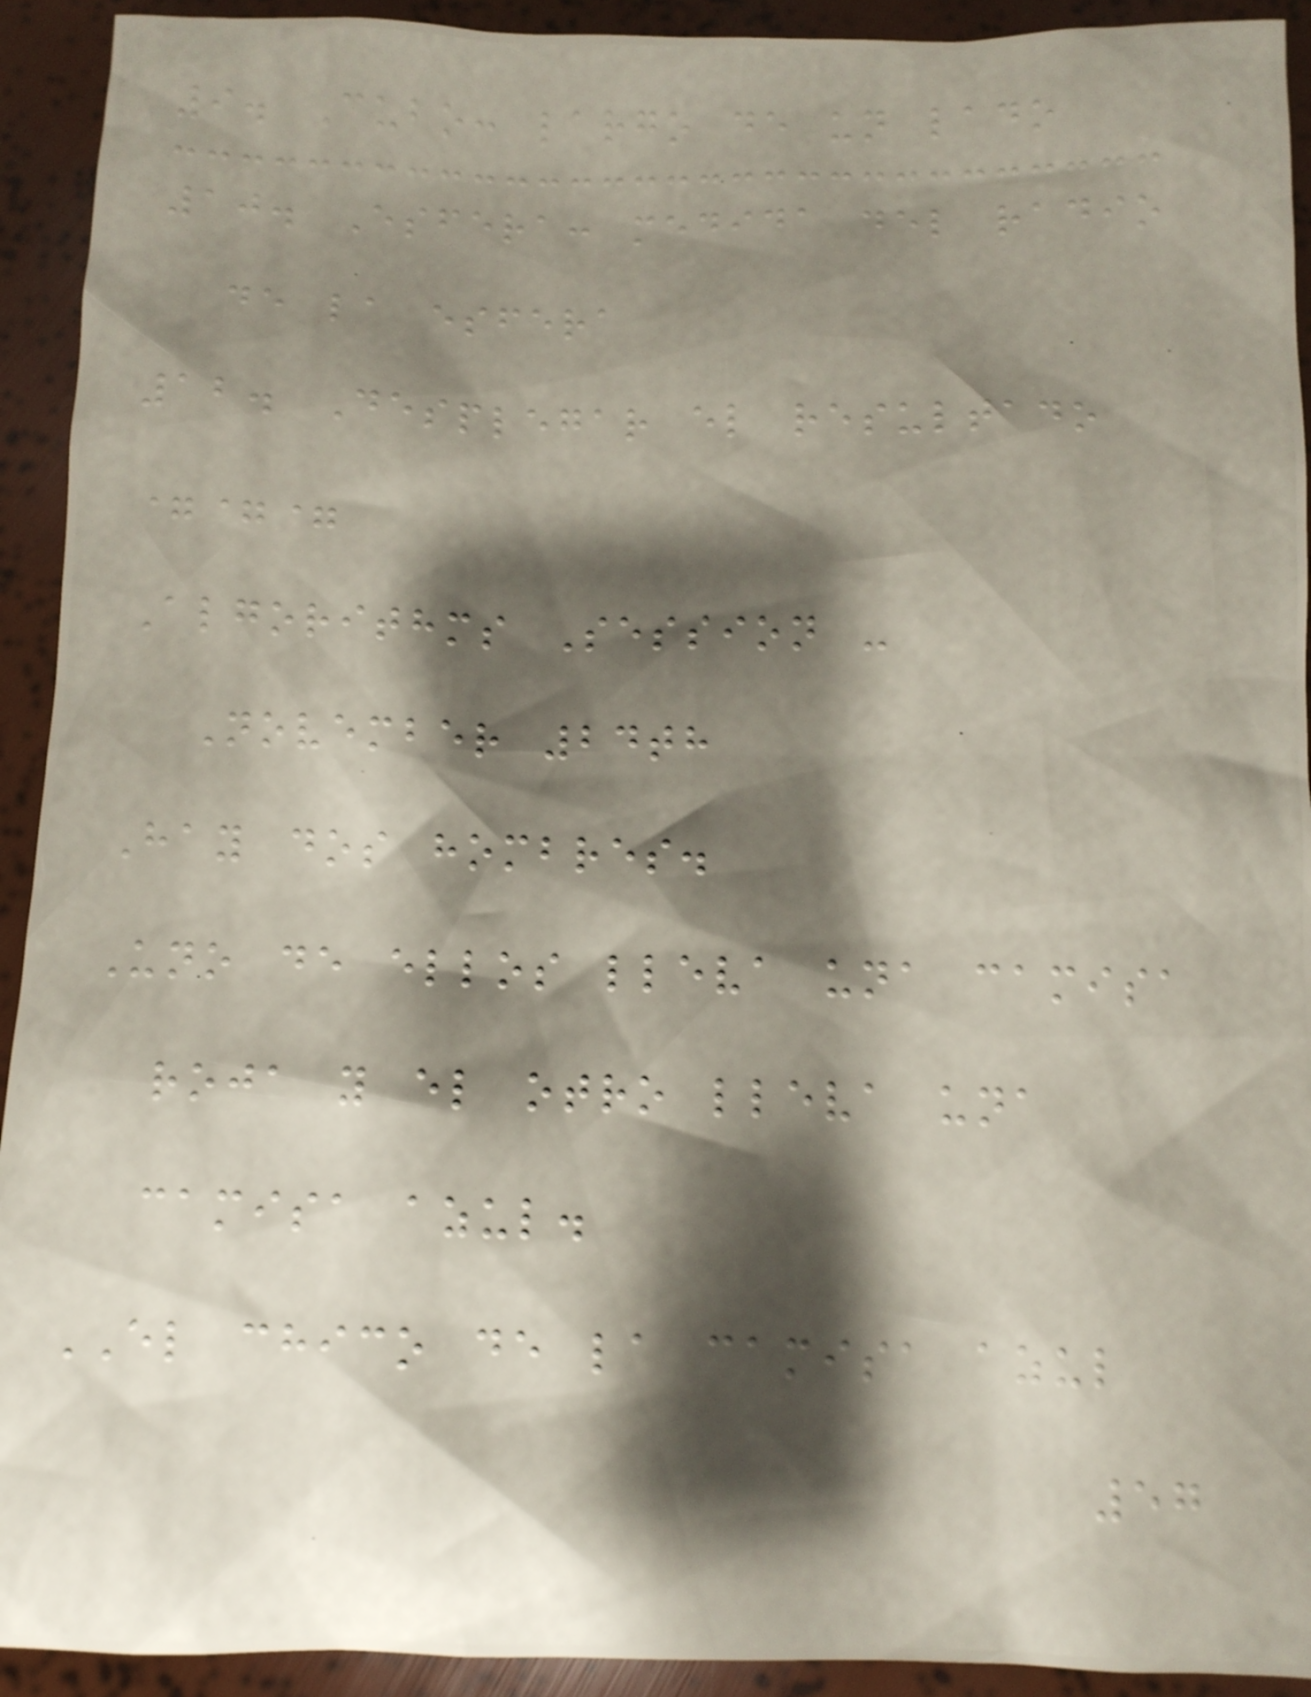9. Cubo: largo de un lado
10. Esfera: medida del radio
de la esfera
12. Desplegar el resultado
===
Algorithms Session -
November 24th
Hay dos hombres.
Uno de ellos lleva una camisa
roja y el otro lleva una
camisa azul.
EL chico de la camisa azul
57
